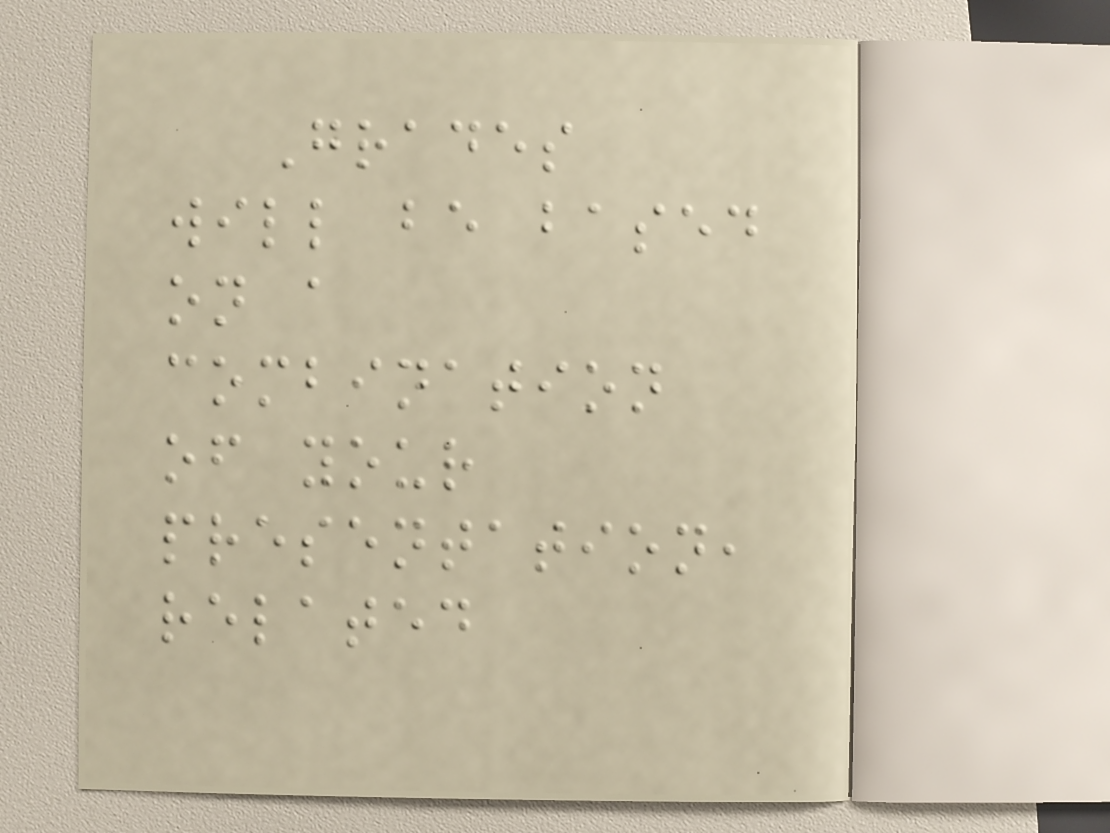Grades
will be based
on a
combination
of your
presentation,
related
